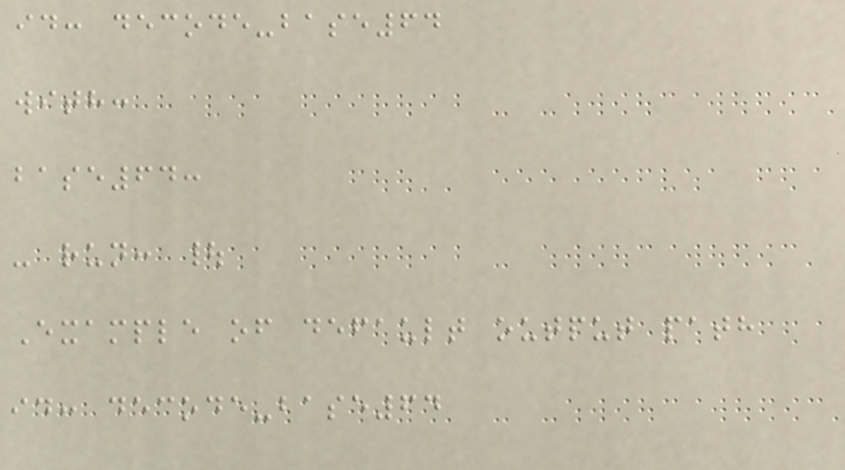id: decode-base64
with:
base64:
- run: |
Example of default output path
id: decode-base64
